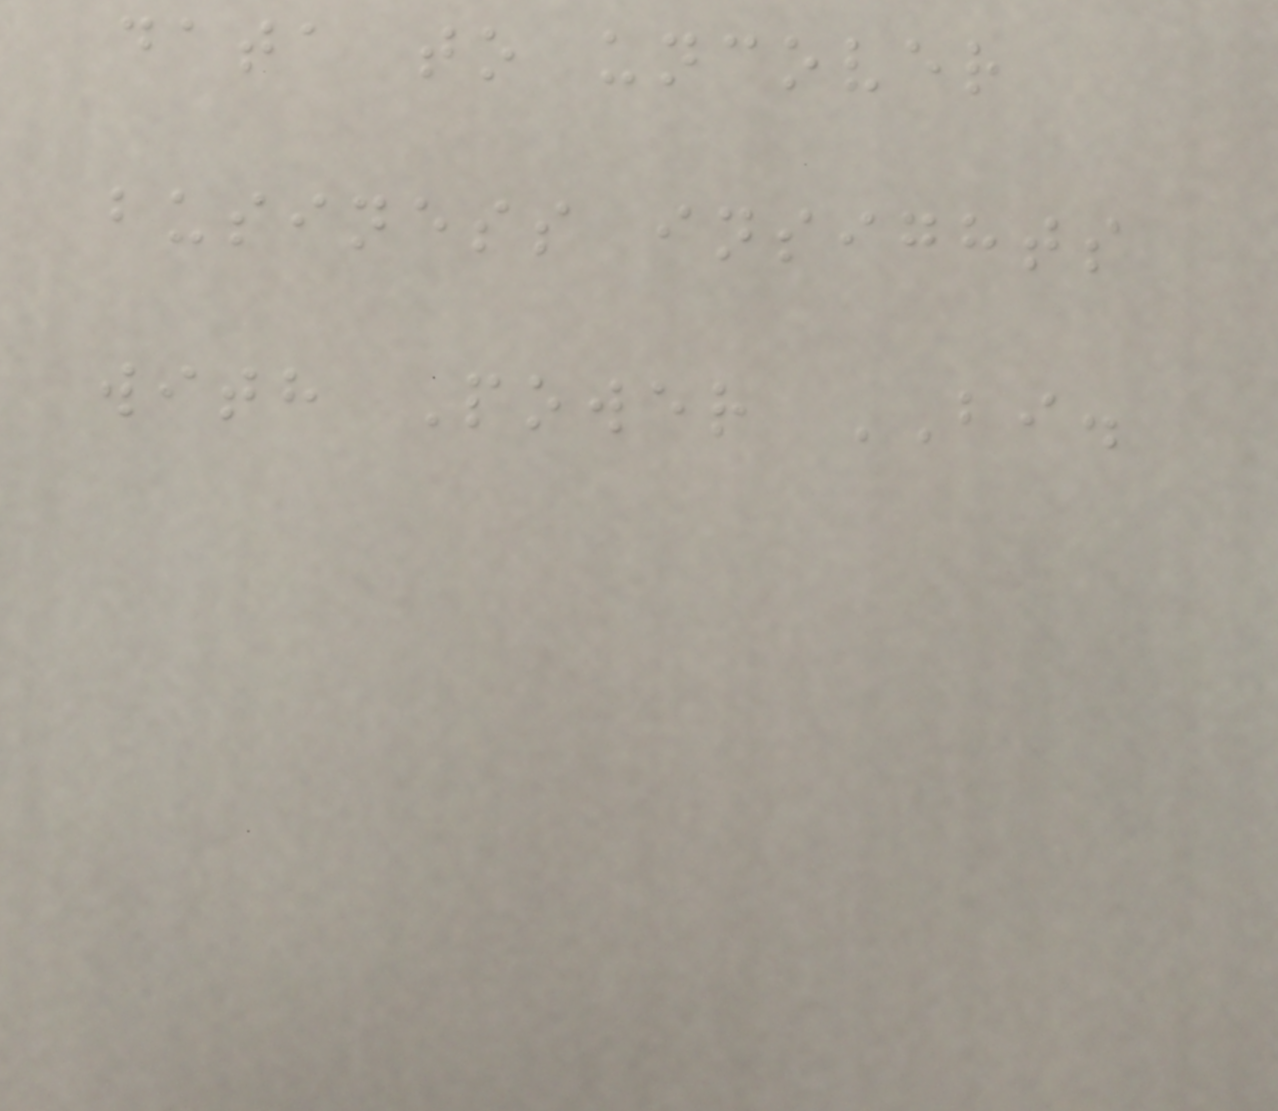data to uncover
business insights
with Power BI.
